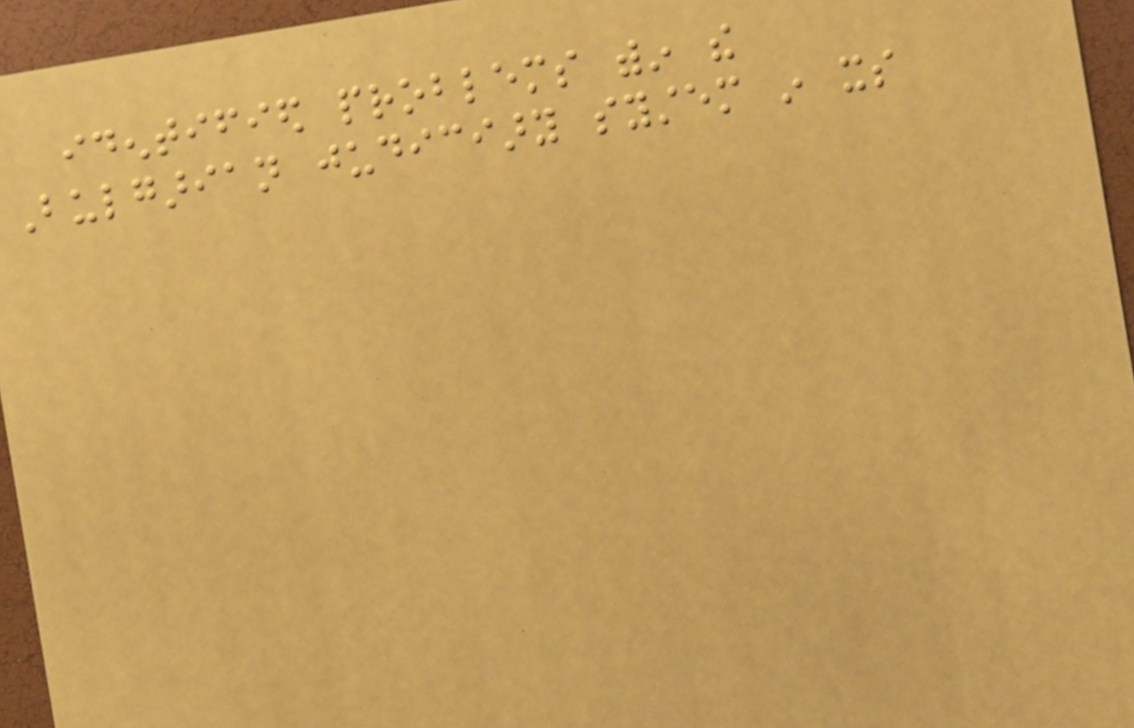identified problems within the
Bulgarian judiciary system in its
